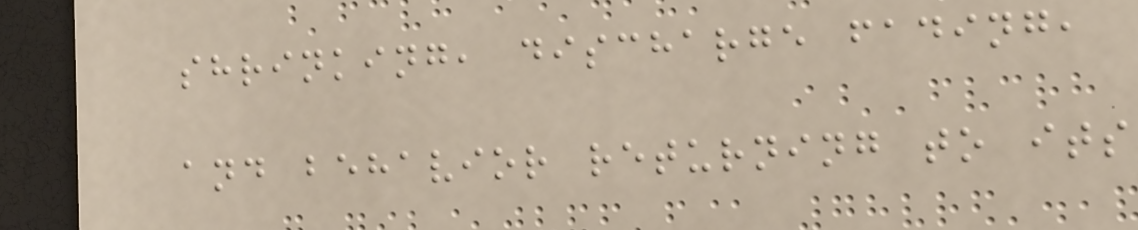shrinking, discharge fading,
and behavior returning to its
